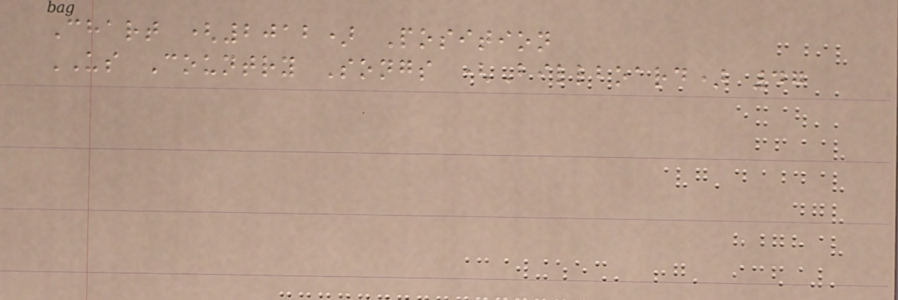Chart (2012) Position
US Country Songs (Billboard) 47
